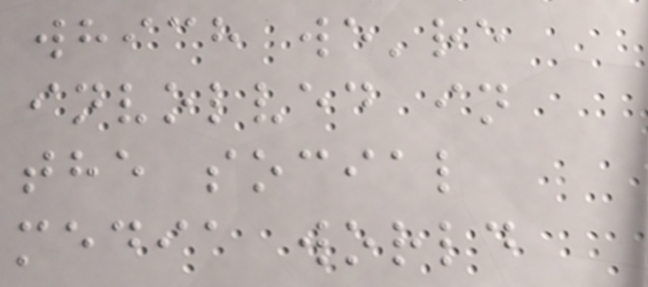which we're
involved in
the social
media world
